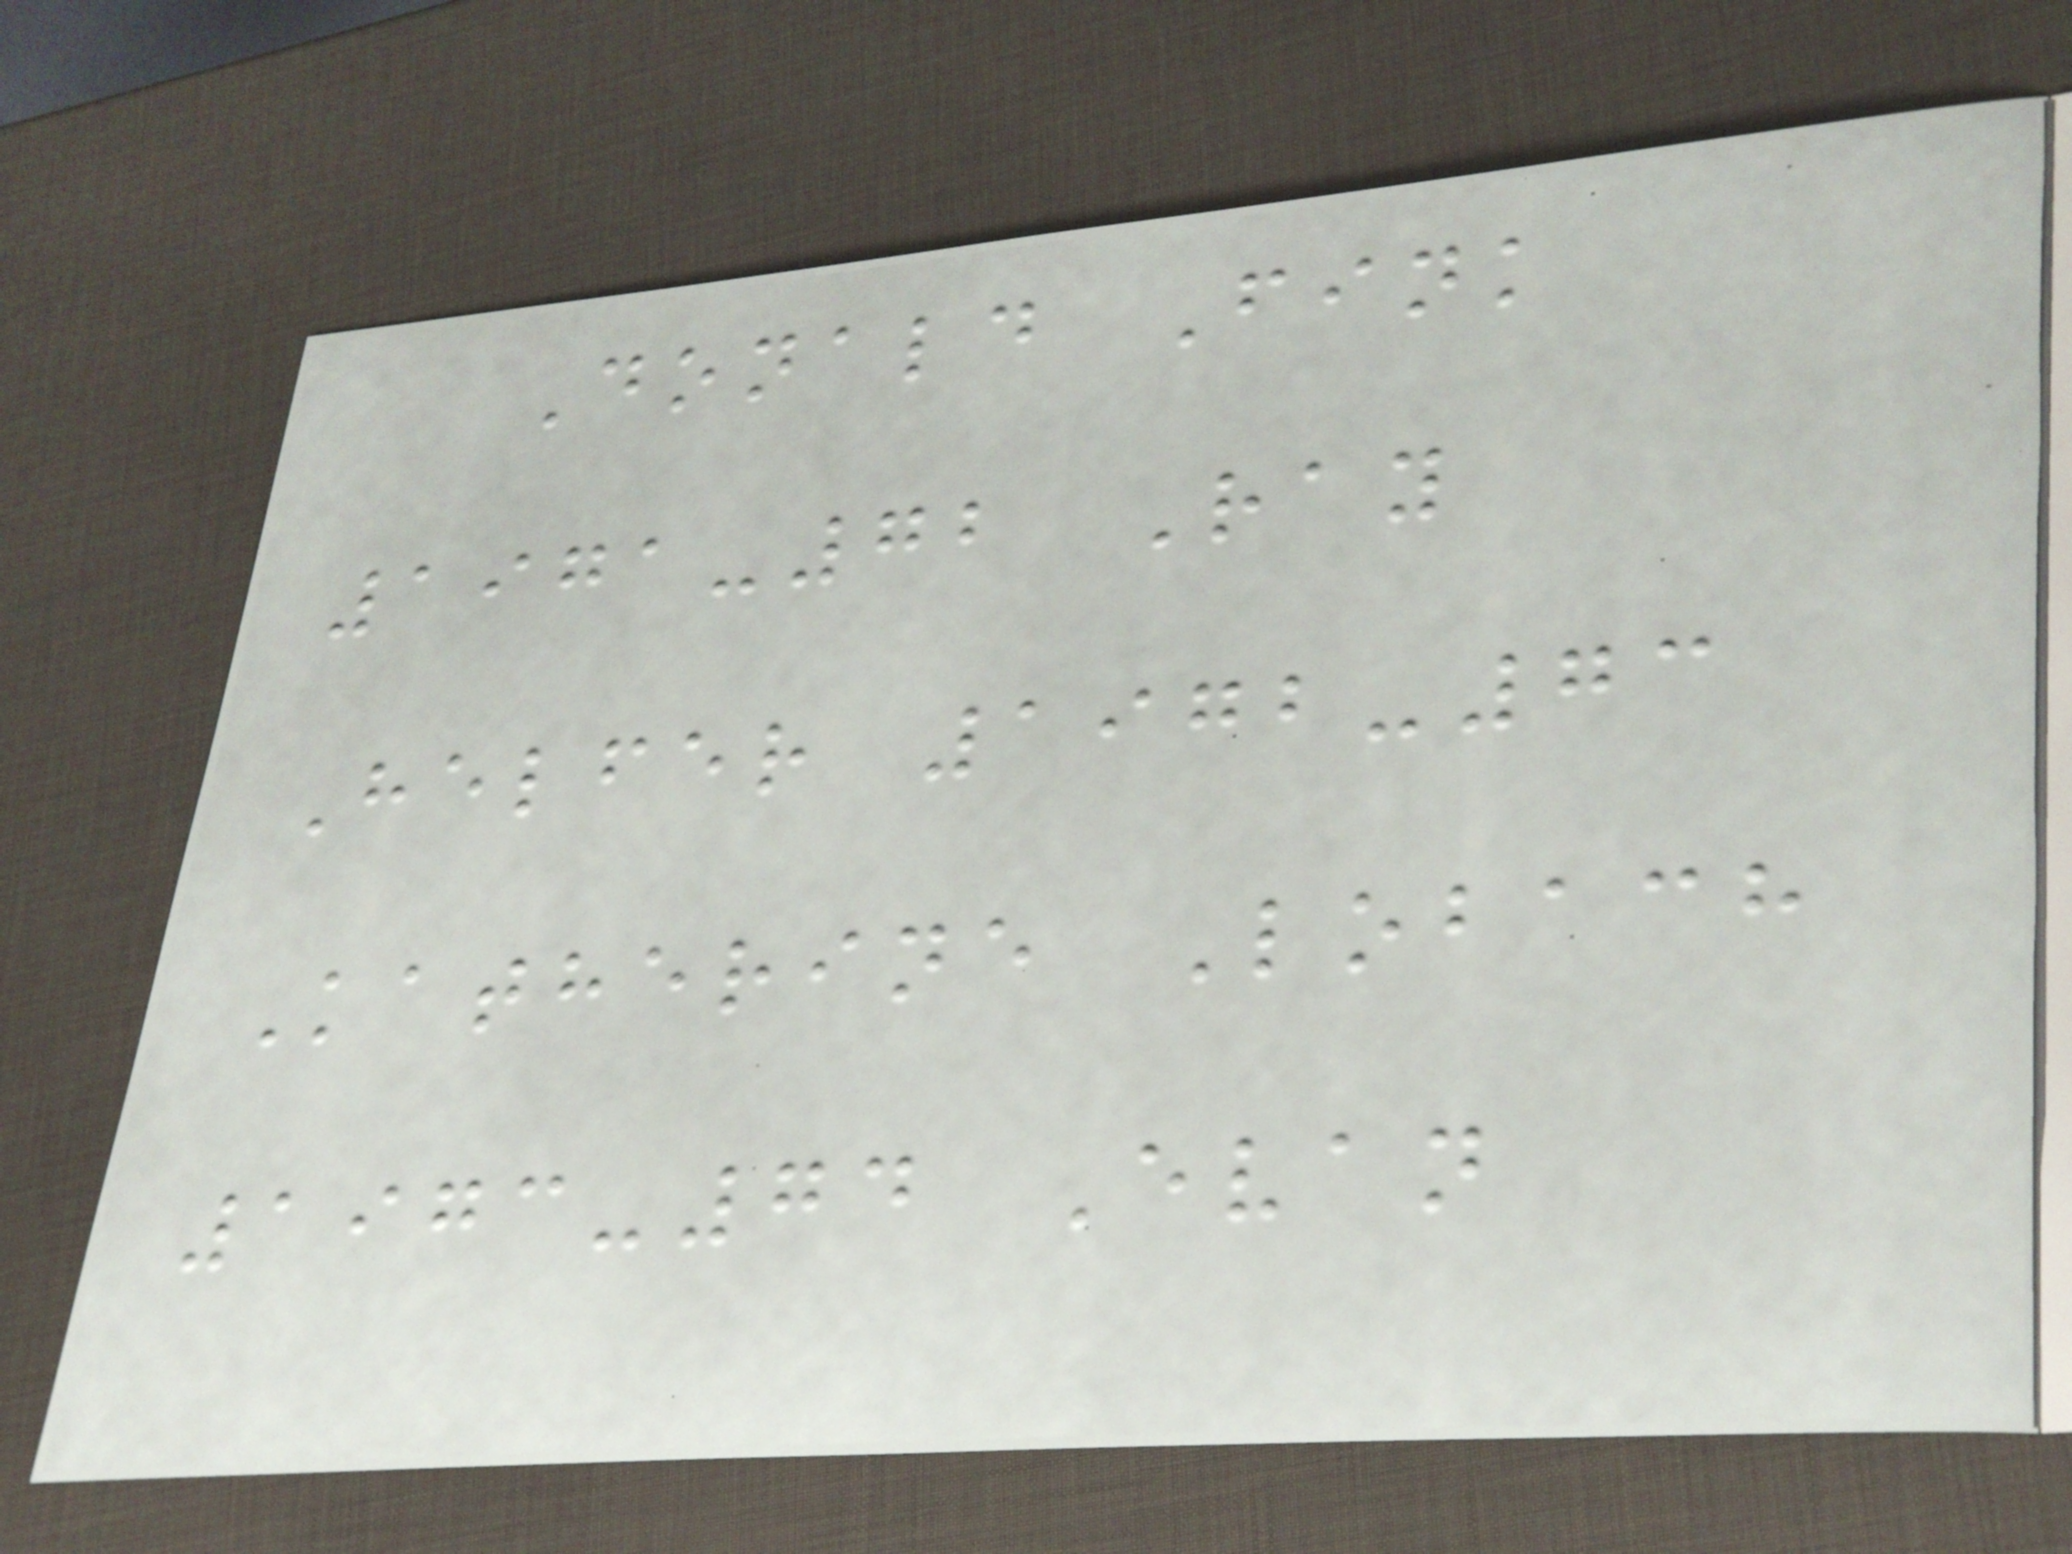Donald Fink
1971-72 Ray
Helfer 1972-73
Katherine Lobach
1973-74 Evan
